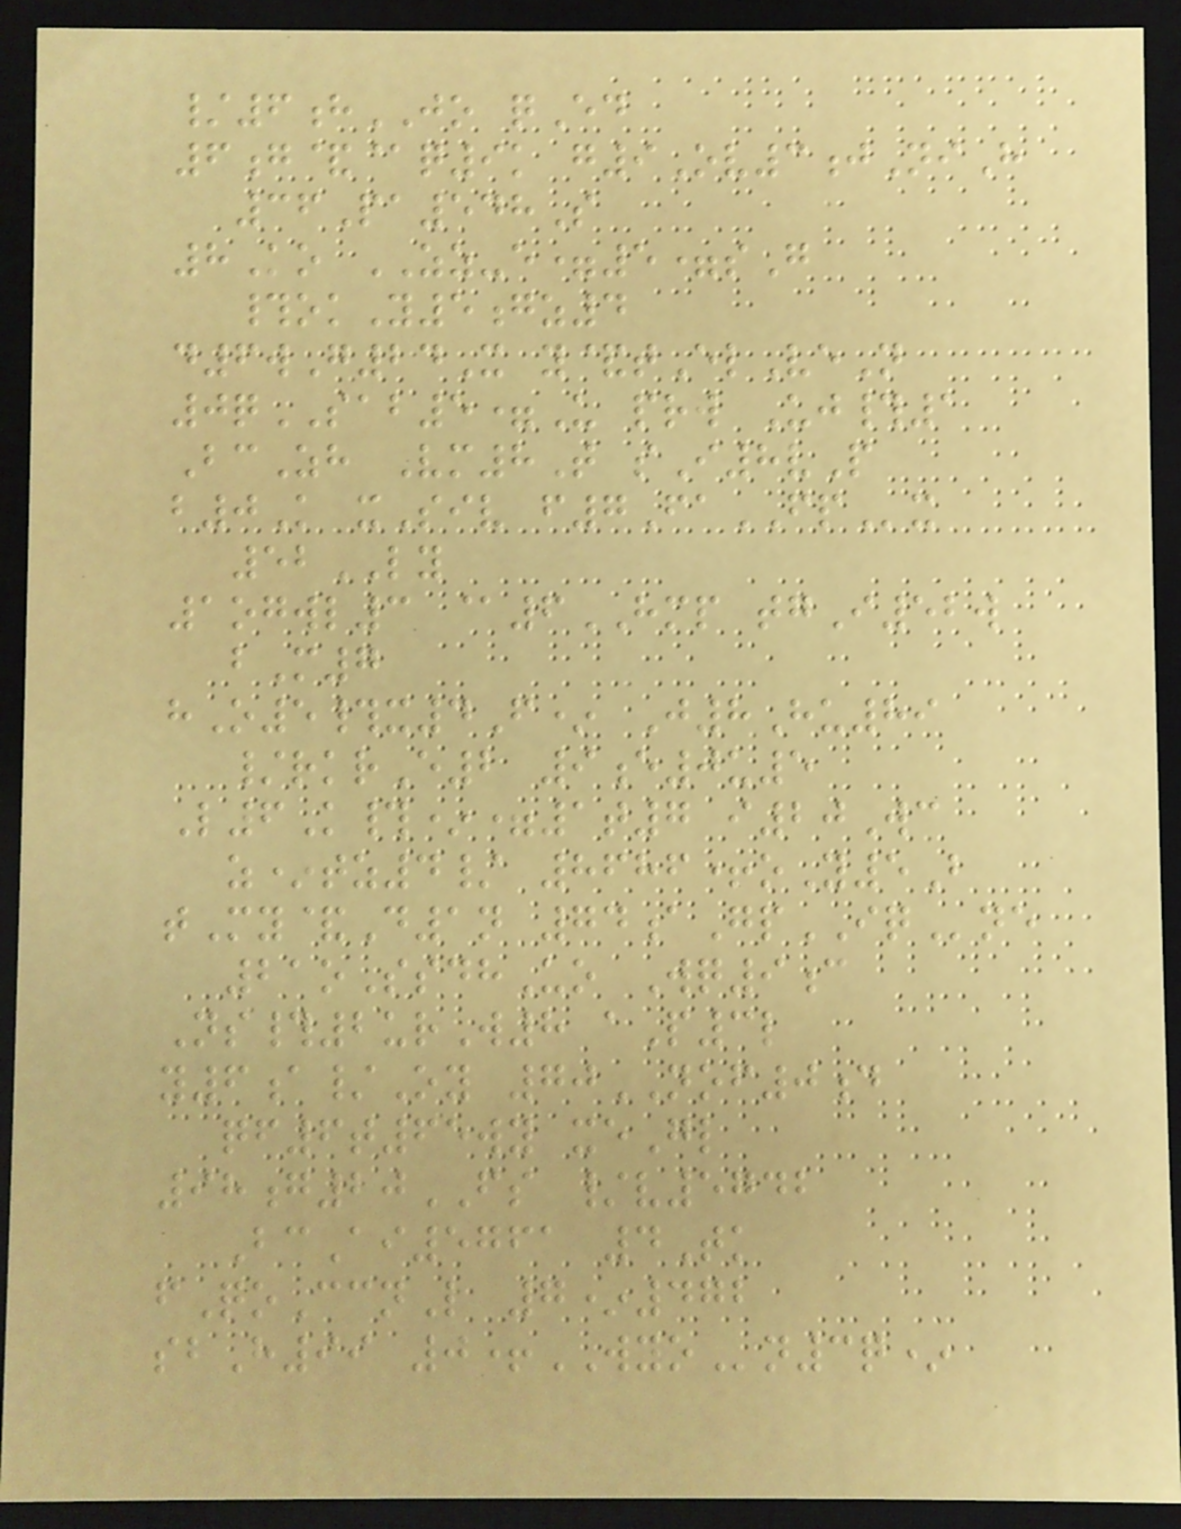/6hJO qEd
6g&@q9k g9Ov3jNiH
36Pa548S
8Ko ZZ-e=5=sG
#okY5gz4
d6wG24X y&tElVeN
0qSAB5=U prw Uj#1
BcZh Vm8T sI8vP
b0K xSiv f7FaFPx
52LY
1ogwl3 @6HMP tgI52w
bM7
hO5#x4F* J8Hu89
/rkrE2 9e0u5
L6K#*=1t7 i20Wc
z*tz4/ 8686+oY5B
tMy&D1n 74aGpIQne
21oSsdhUo Wq9c
Ns#2urW8 aP3l
y6a/Oy 70NOF0d
qf6t65wy xeGl
98g20FS /v5742
BcAi5761 4Tk
fQoCcnL 7*472
sbH99 0+WYOn3q*
